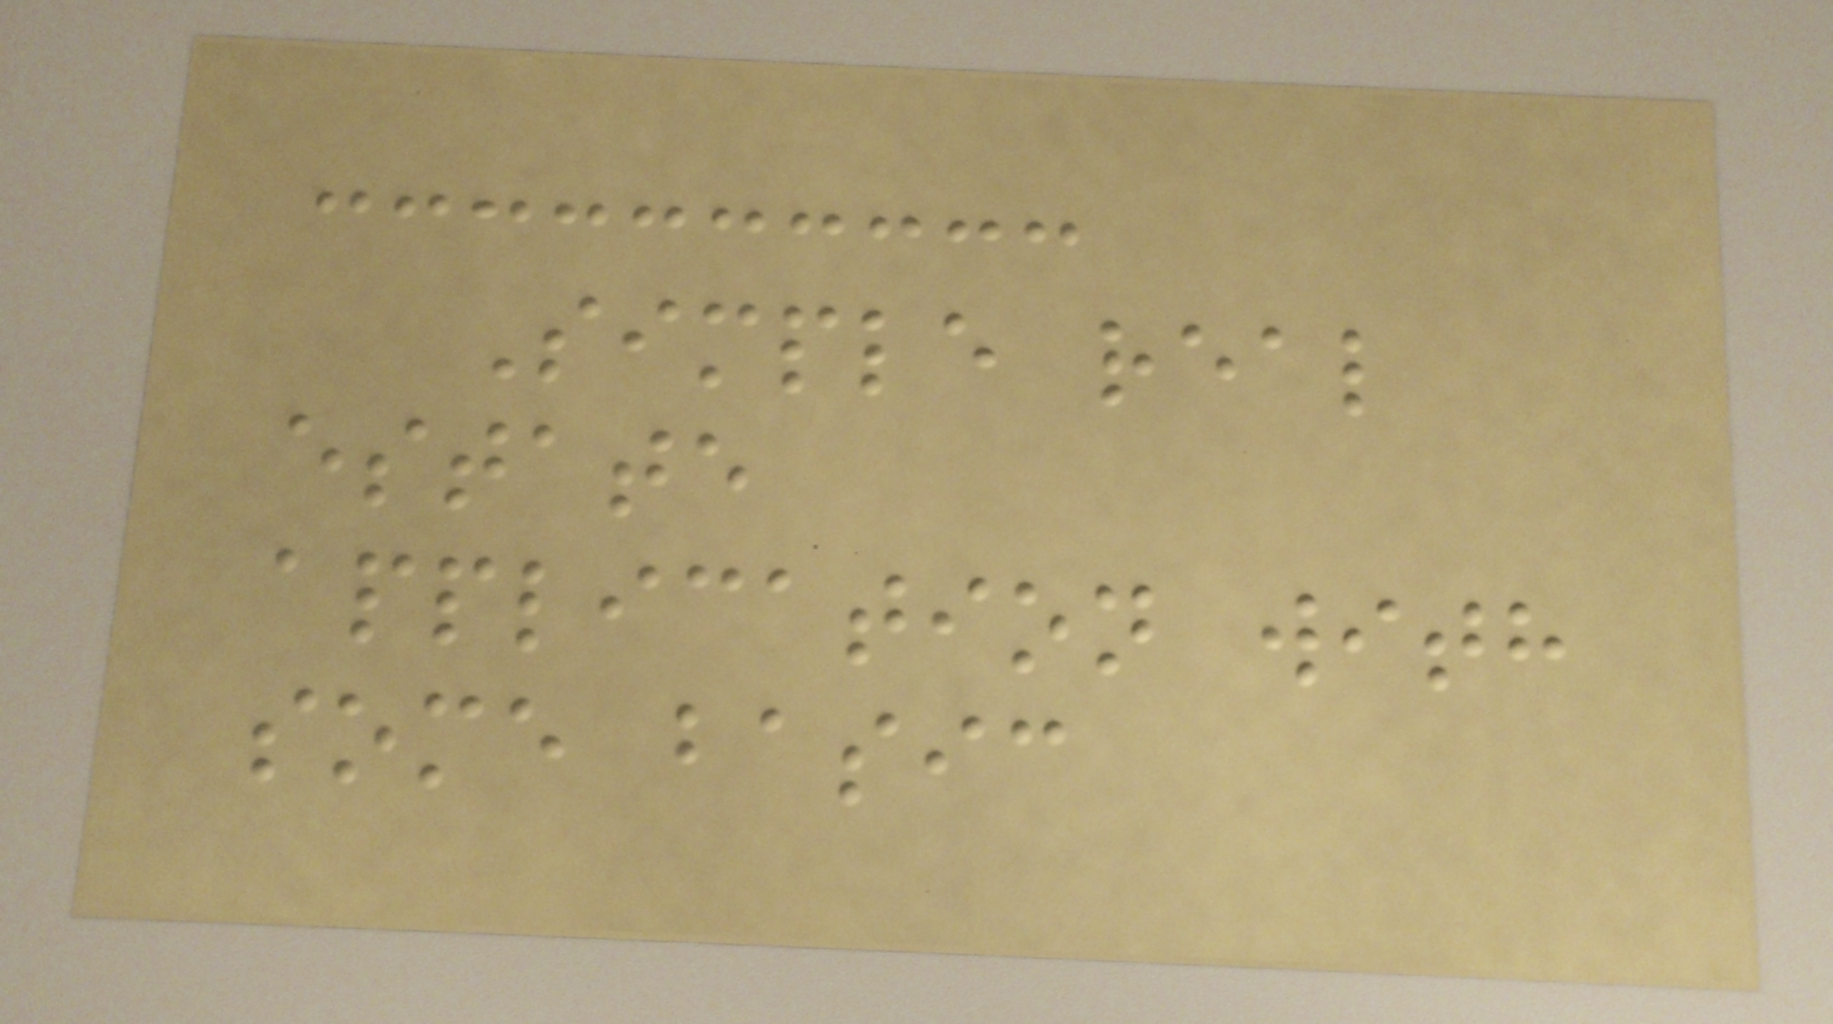Simple real
estate
application with
some basic
